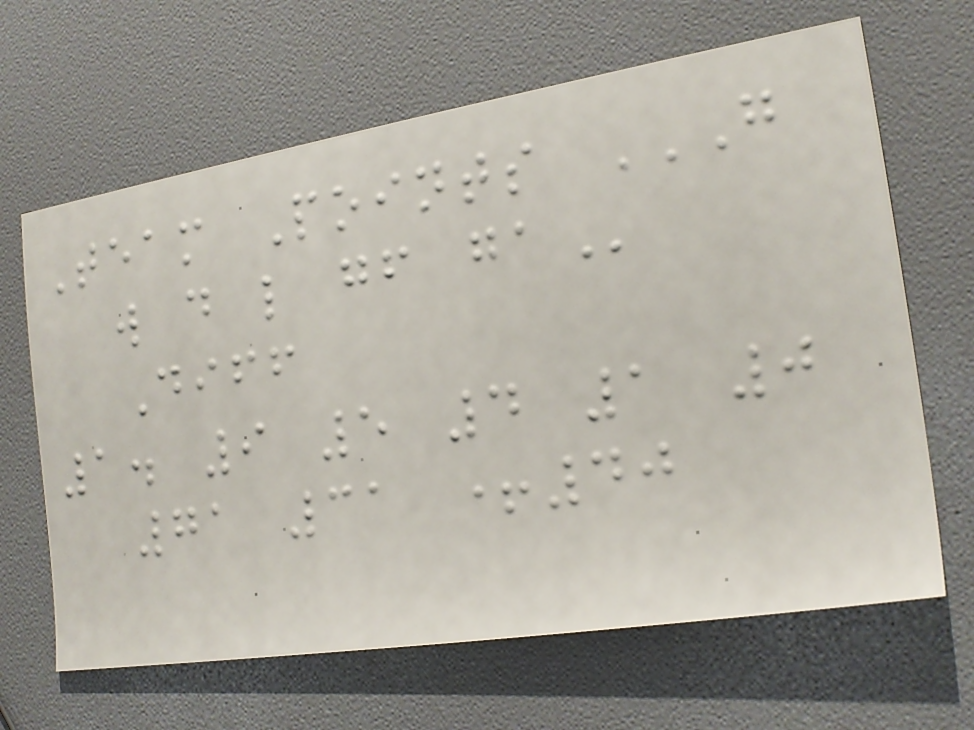Team Points G
W D L GF GA
Diff
1. 9 5 4 1 0
71 31 +40
